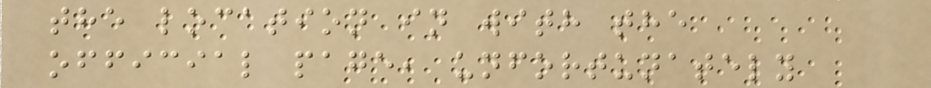the location in with the
official page, unfortunately
